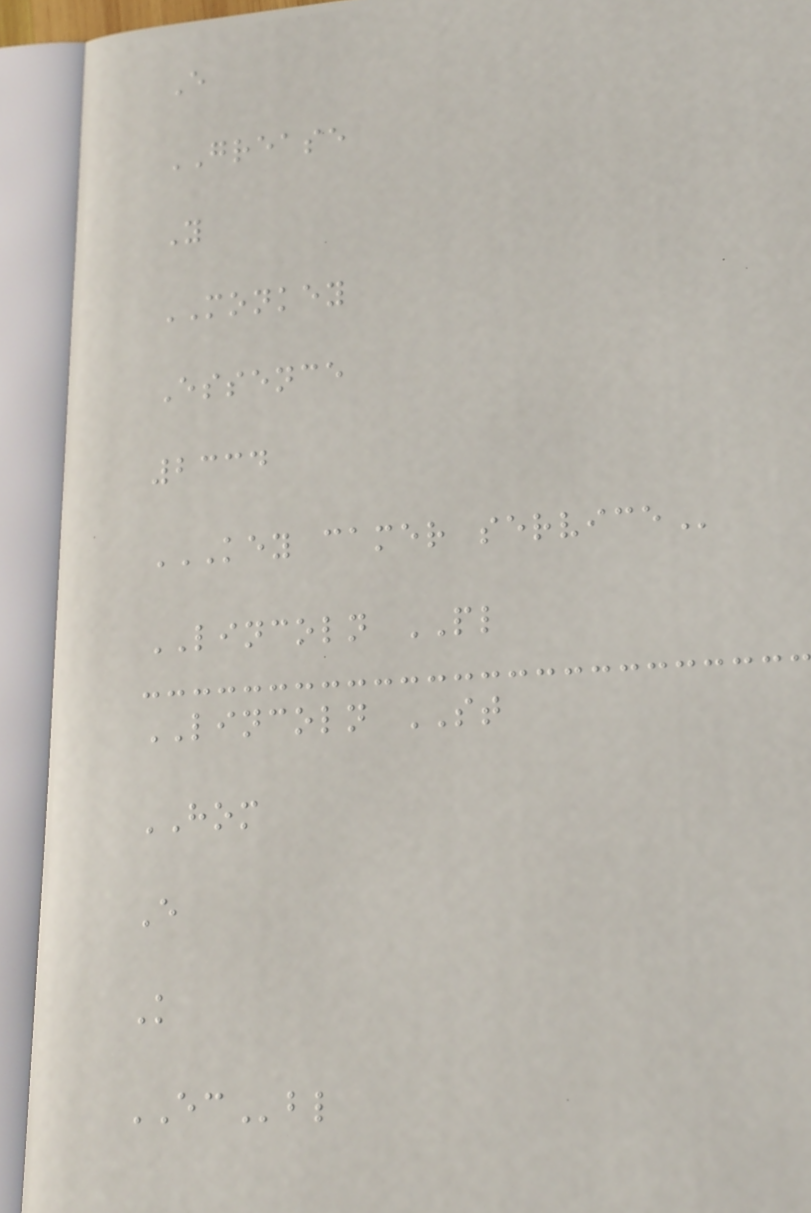E
GREASE
Y
MONKEY
Essence
2334
KEY CAMER SERVICE
LINCOLN PL
LINCOLN ST
HOM
E
K
ECbl
